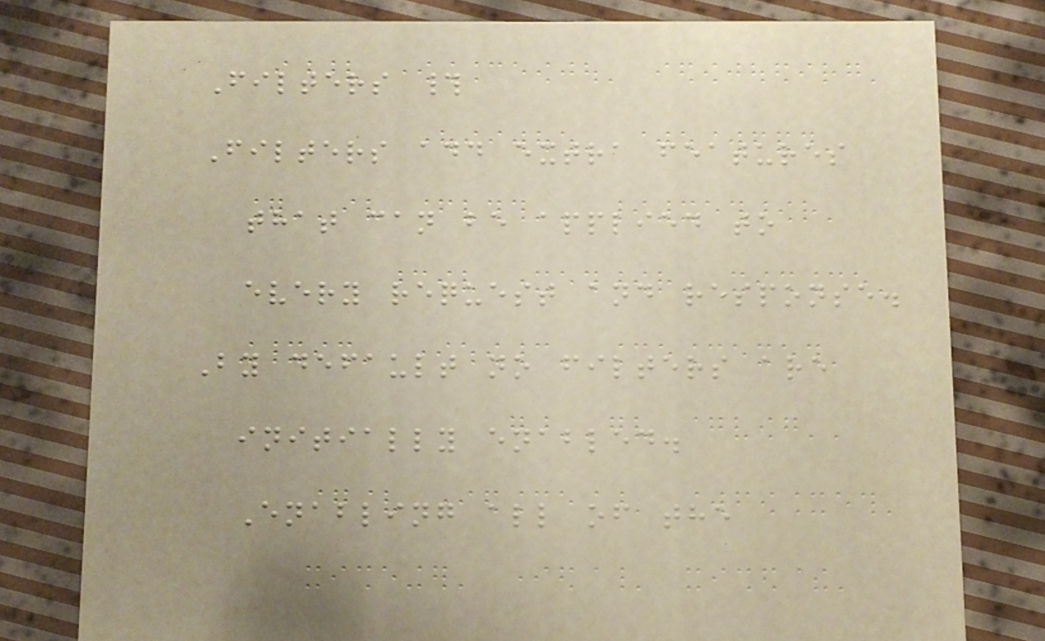Filters #
Filters add extra features
that can be applied to
every request and response.
By default no filters are
initially enabled.
Enabling all of the
